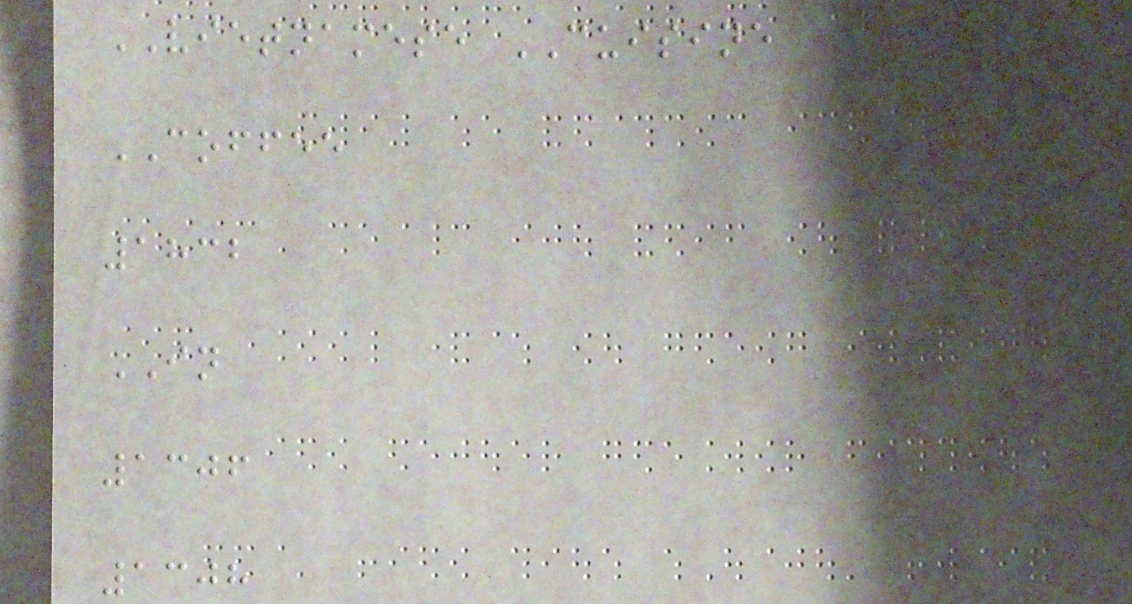VIETNAMESE CUISINE
COFFEE
1832
IN
1306
1308
